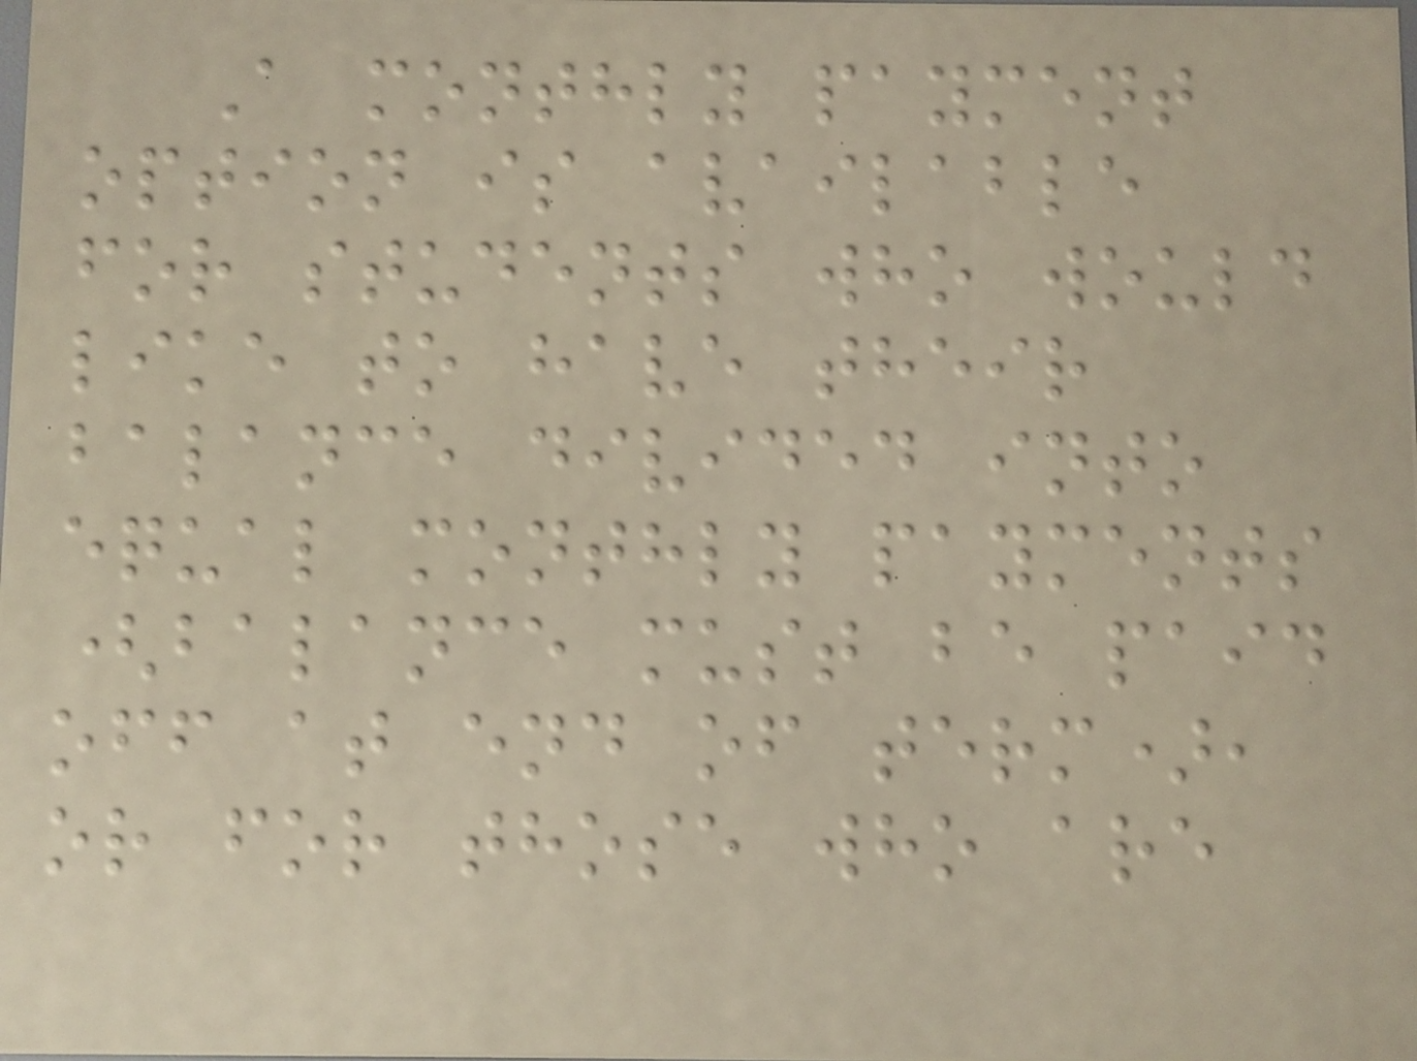A monthly payment
option is available
for students who would
like to have their
balance divided into
equal monthly payments
(balance must be paid
off at end of term),
or for those who are
